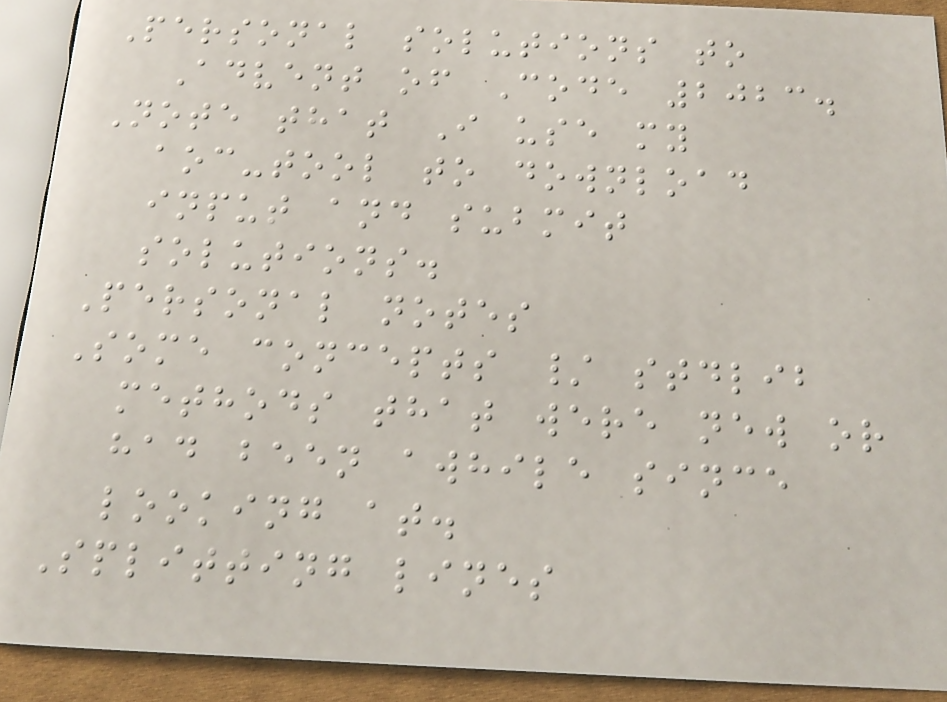Personal solutions to
Advent of Code 2023.
Note that I use my
aoc-tool to download
input and submit
solutions.
Personal notes
Some concepts / stdlib
methods that were new or
had been awhile since
looking at.
Splitting lines
